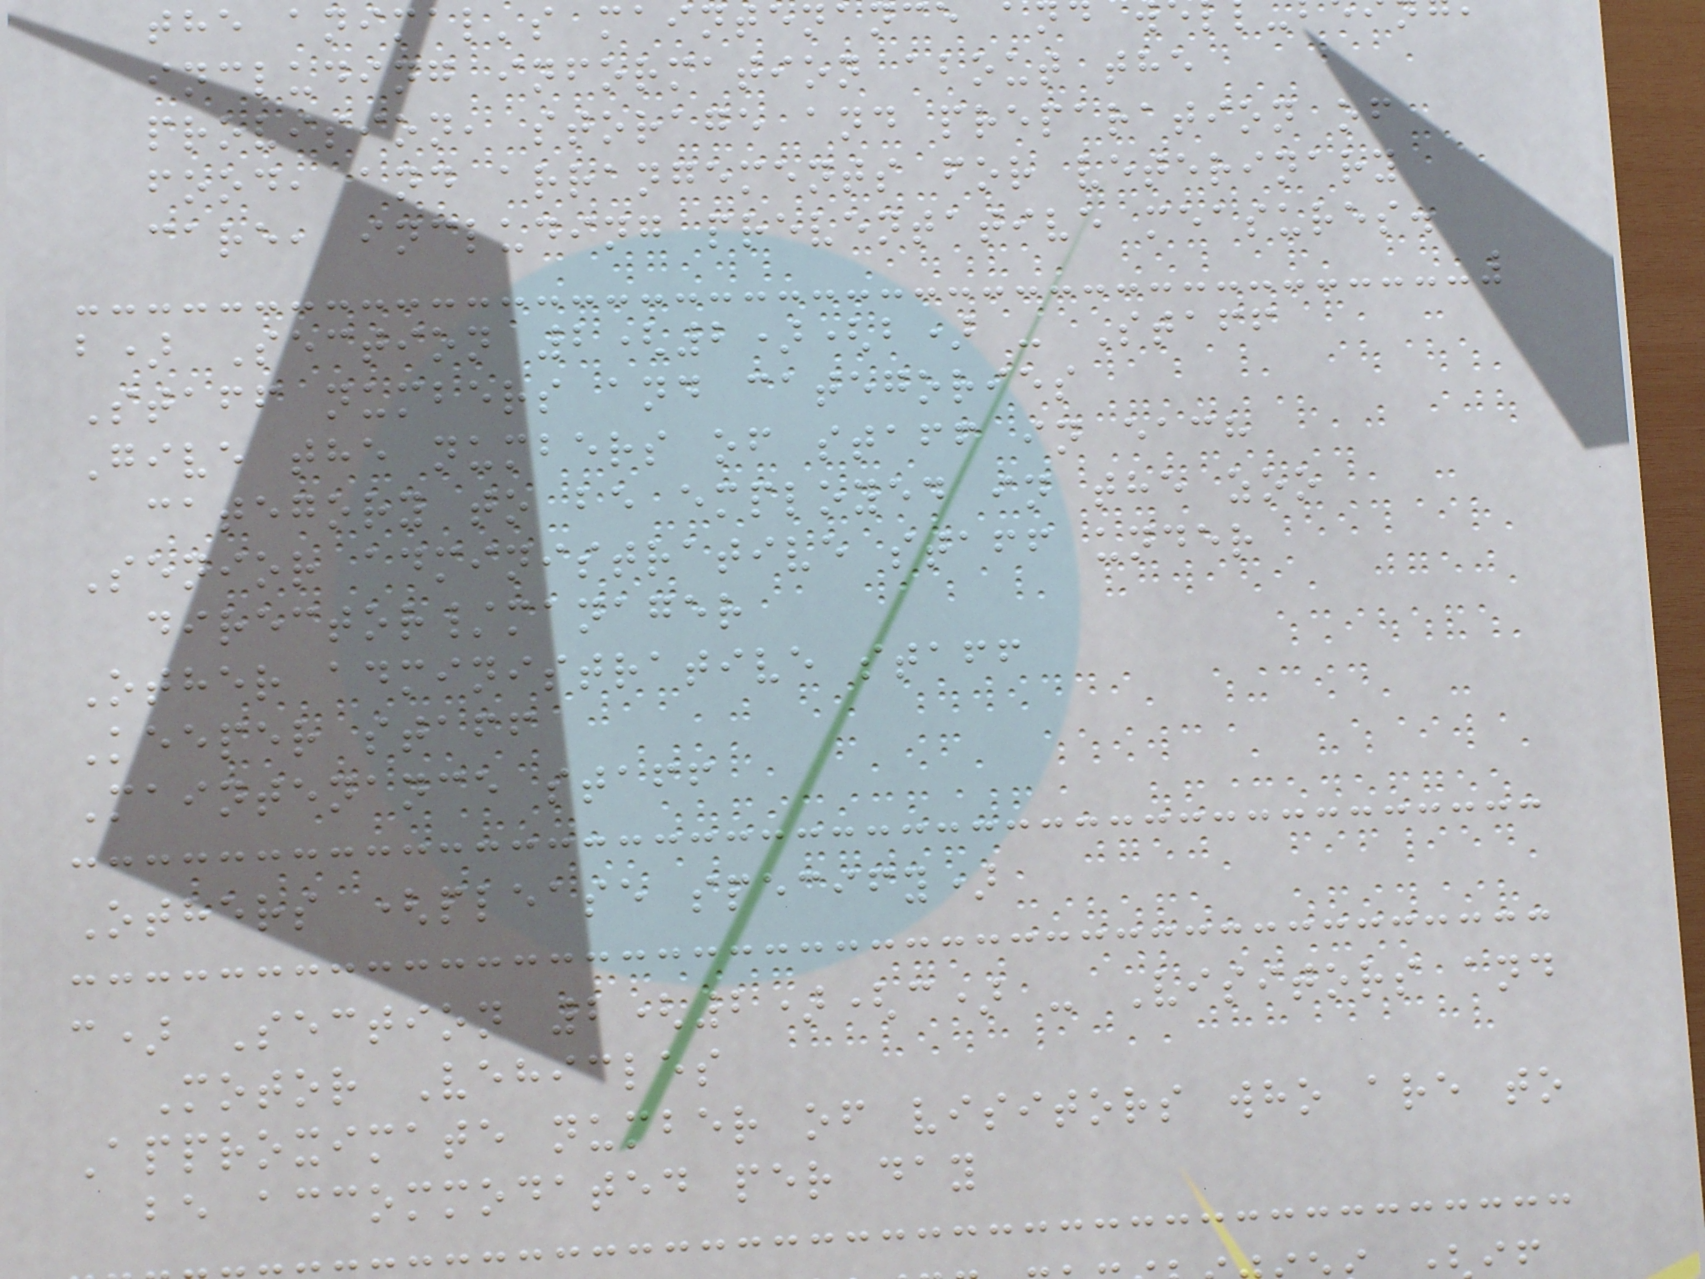the animal's maintenance
including information about the
provision, storage and preparation of
food, and arrangements for veterinary
care, including preventative measures.
b) Section 2(2)(b) - Staff
Staff numbers and categories
Give the numbers of staff in each
category to be employed in the zoo
Senior administrative staff under
director/manager
Other administrative staff
Keeper staff
Maintenance staff
Others (please specify)
c) Section 2(2)(c) - Visitors and
Motor Vehicles
Approximate number of visitors who are to
be accommodated per day
